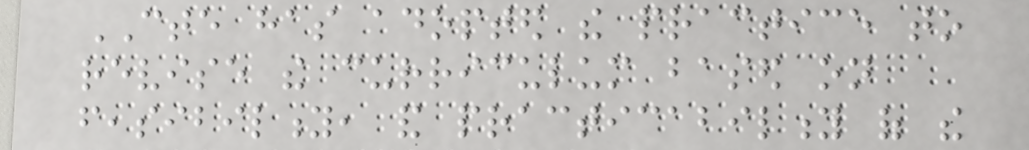CTE has adopted the practice to
revise the curriculum based on
feasibility, and practicability of the
